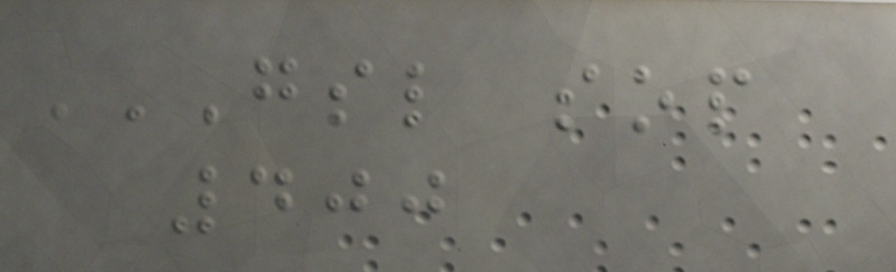GSL SOP
400
